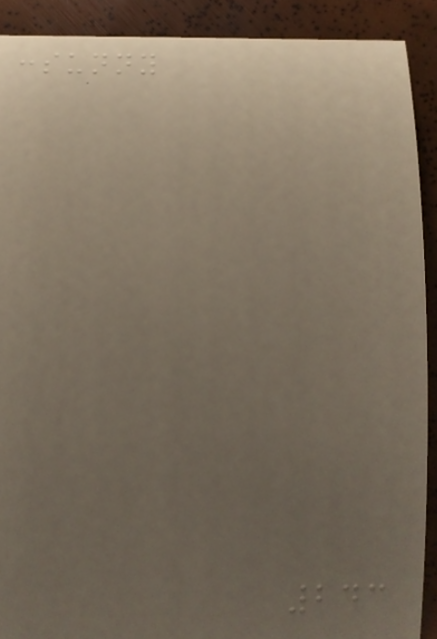:sunny
243
